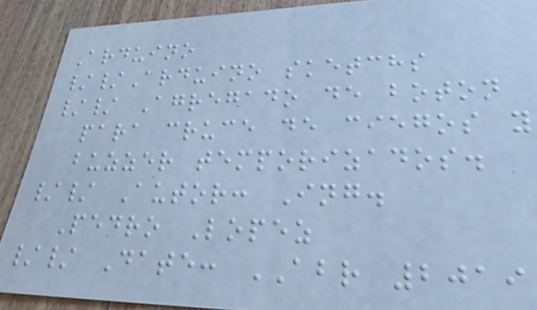Arduino
//Arduino sketchs
// Agregado de boton
para cruce de ciegos y
buzzer temporizados.
// Autor: Ing.
Pedro Lopez
// Date: ABR 2019
